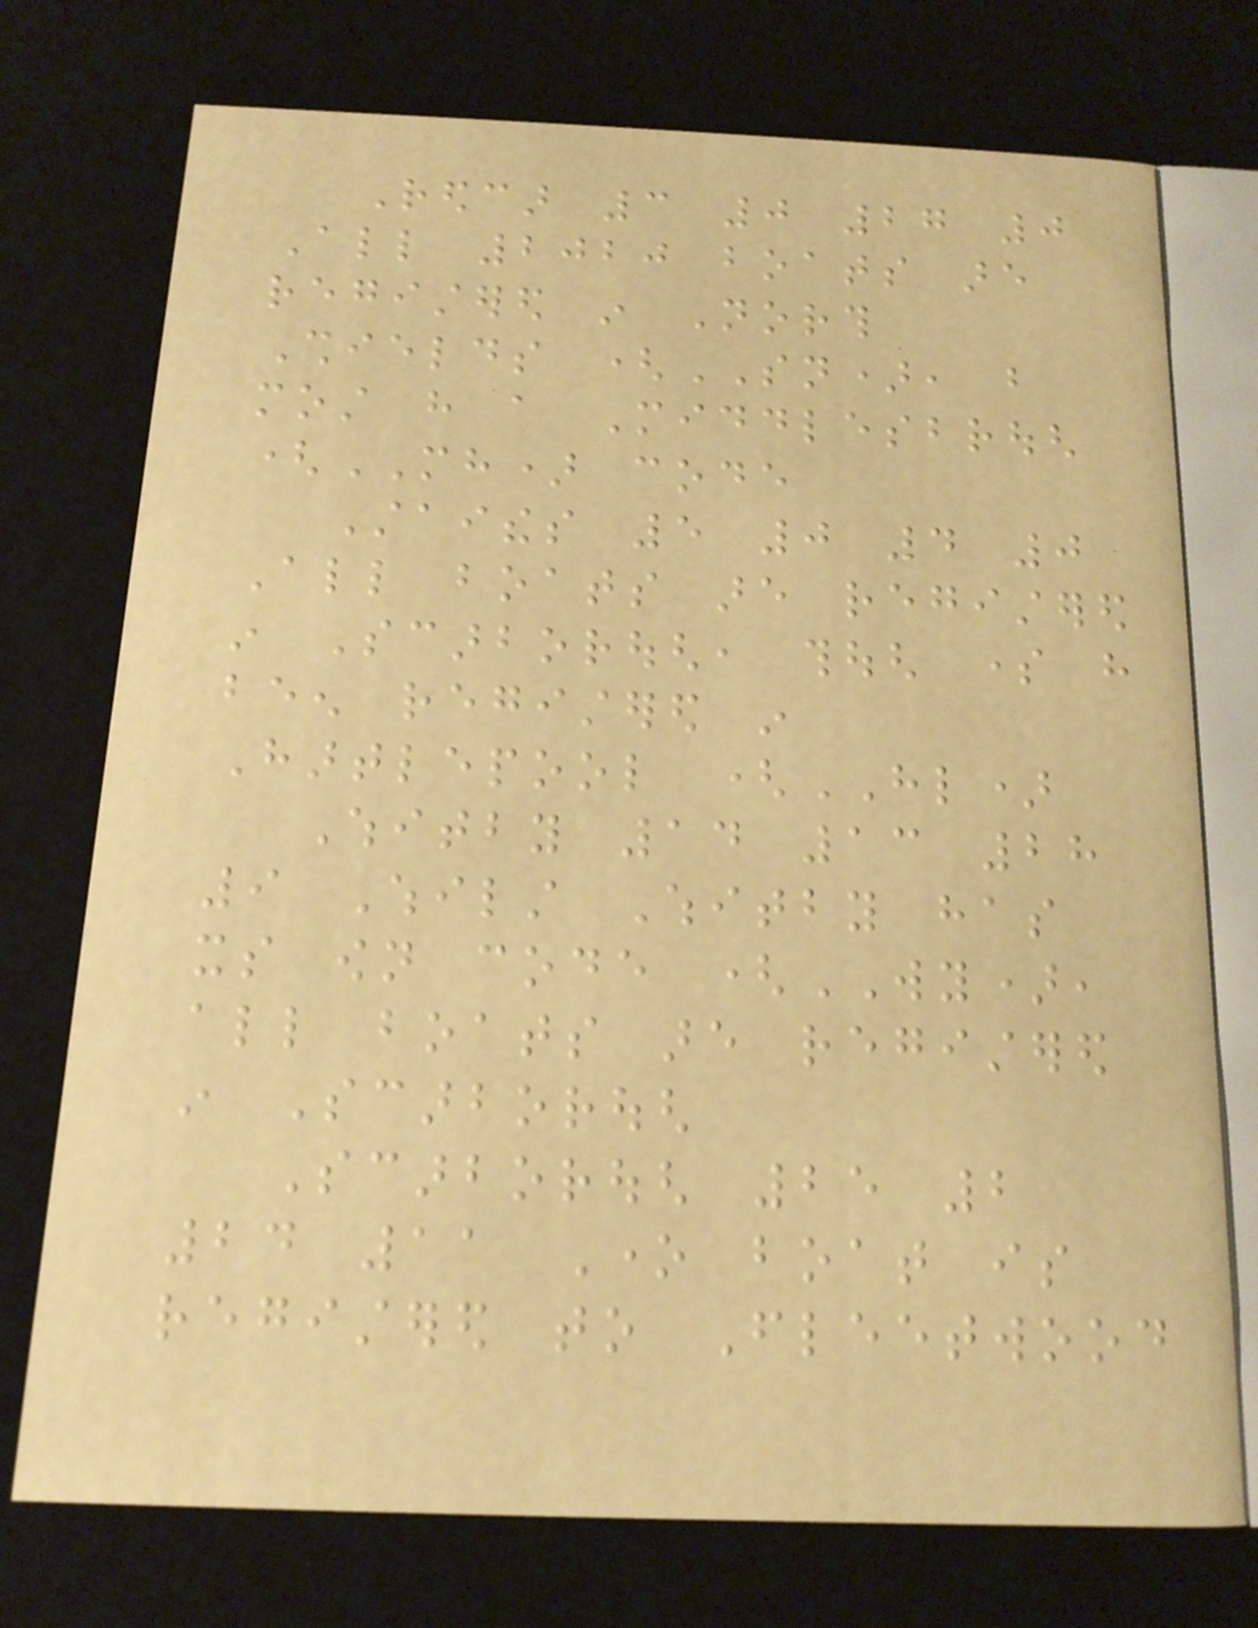Redcar 3 0 27 0
All 2020 boats are
registered in North
Shields (SN), but
most have a Middlesbrough
(MH) code
Staithes 5 0 4 0
All boats are registered
in Scarborough, though some have
been registered in
Hartlepool (HL)
Whitby 14 13 28
9 Whilst Whitby has
its own code (WY),
all boats are registered
in Scarborough
Scarborough 25 2
24 11 One boat is
registered to Fleetwood
